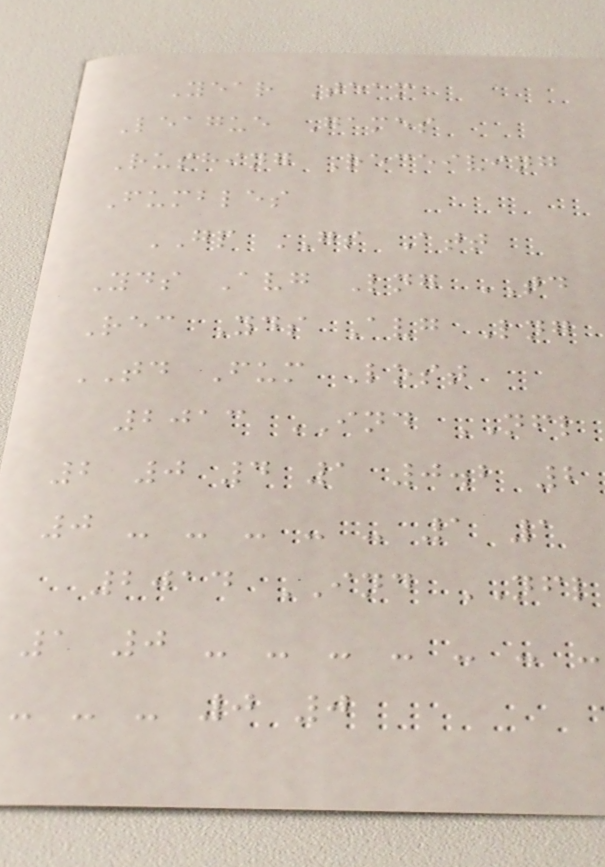Year Team
League Games
Rushing Receiving
Fumbles
GP GS Att
Yds Avg Lng TD
Rec Yds Avg Lng
TD Fum Lost
2013 IND NFL
2 0 4 1 0.2 2
0 - - - - - 1 1
2014 IND NFL
1 0 - - - - - - -
- - - 0 0
